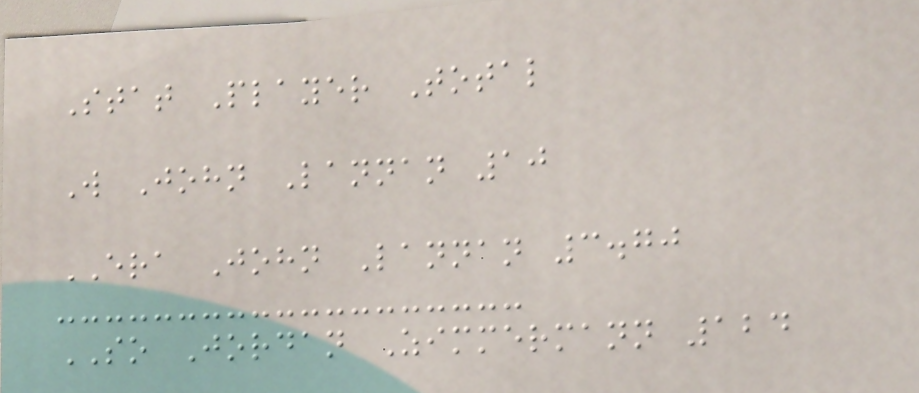Stat Player Total
W John Lannan 10
ERA John Lannan 3.70
SO Jordan Zimmermann 124
